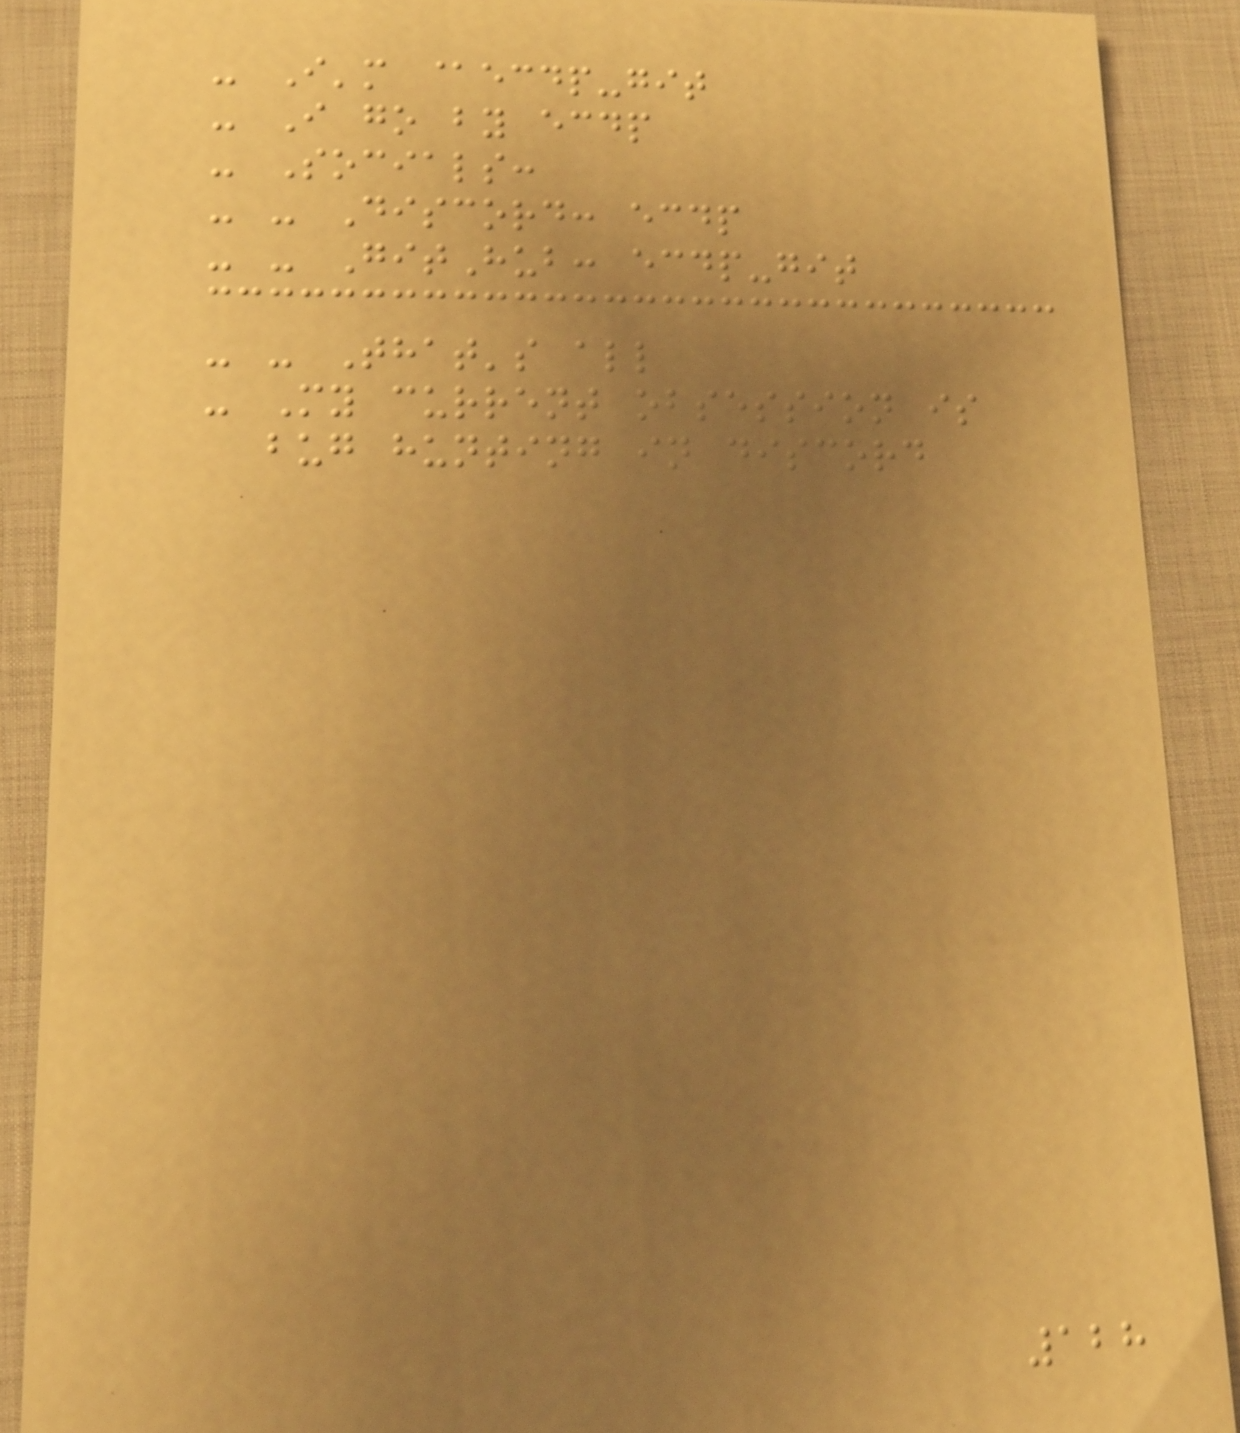- I'm @ecdp-git
- I go by ecdp
- Socials:
- - Discord: ecdp
- - GitHub: ecdp-git
- - That's all
- My current obsession is
bug hunting in discord
128
